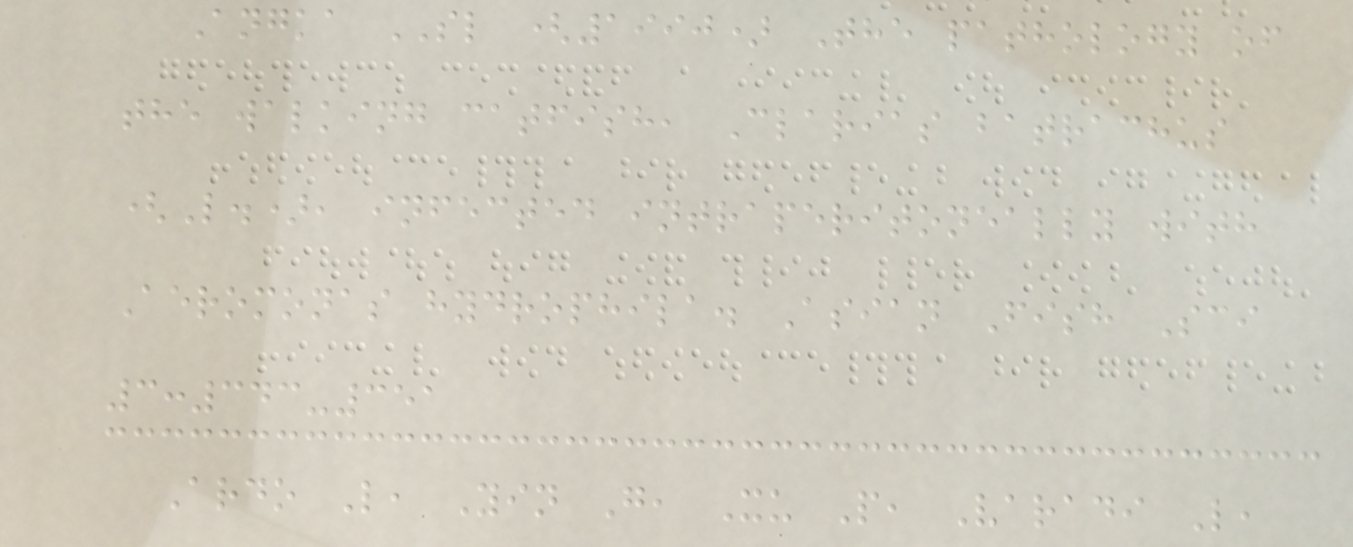Angka SL (1990) The pathology of
the walking catfish, Clarias batrachus
(L.), infected intraperitoneally with
Aeromonas hydrophila. Asian Fish Sci
3:343-351
Ardo L, Yin G, Xu P, Varadi L,
